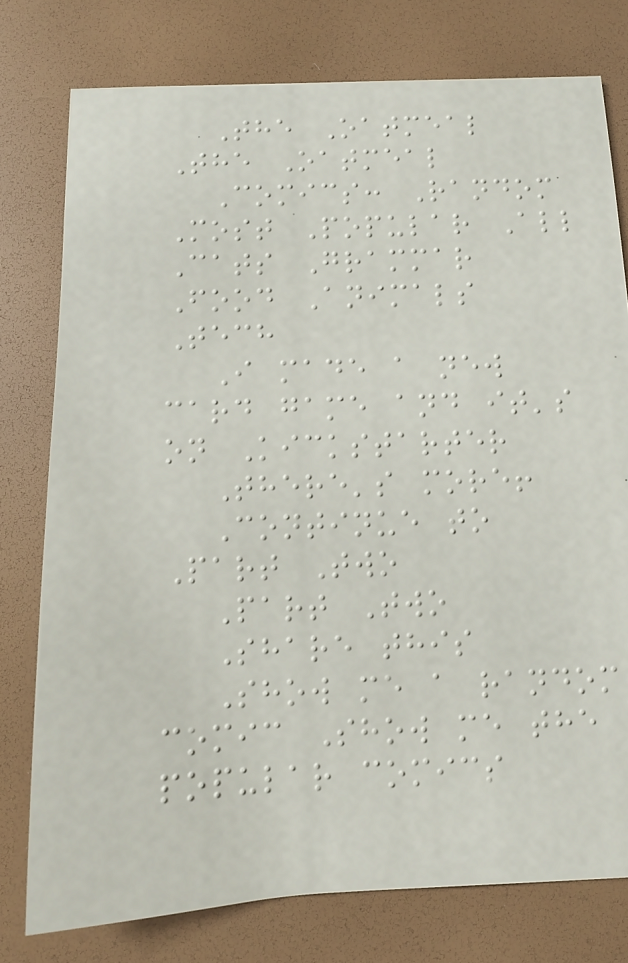The Oatmeal
The Oatmeal
Comics: Random
Most Popular All
Cats Grammar
Food Animals
Tech
I made a new
card game and it's
on Kickstarter
There's more!
Continue to
Part Two
Part Two
Share this
Show me a random
comic Show me the
popular comics
